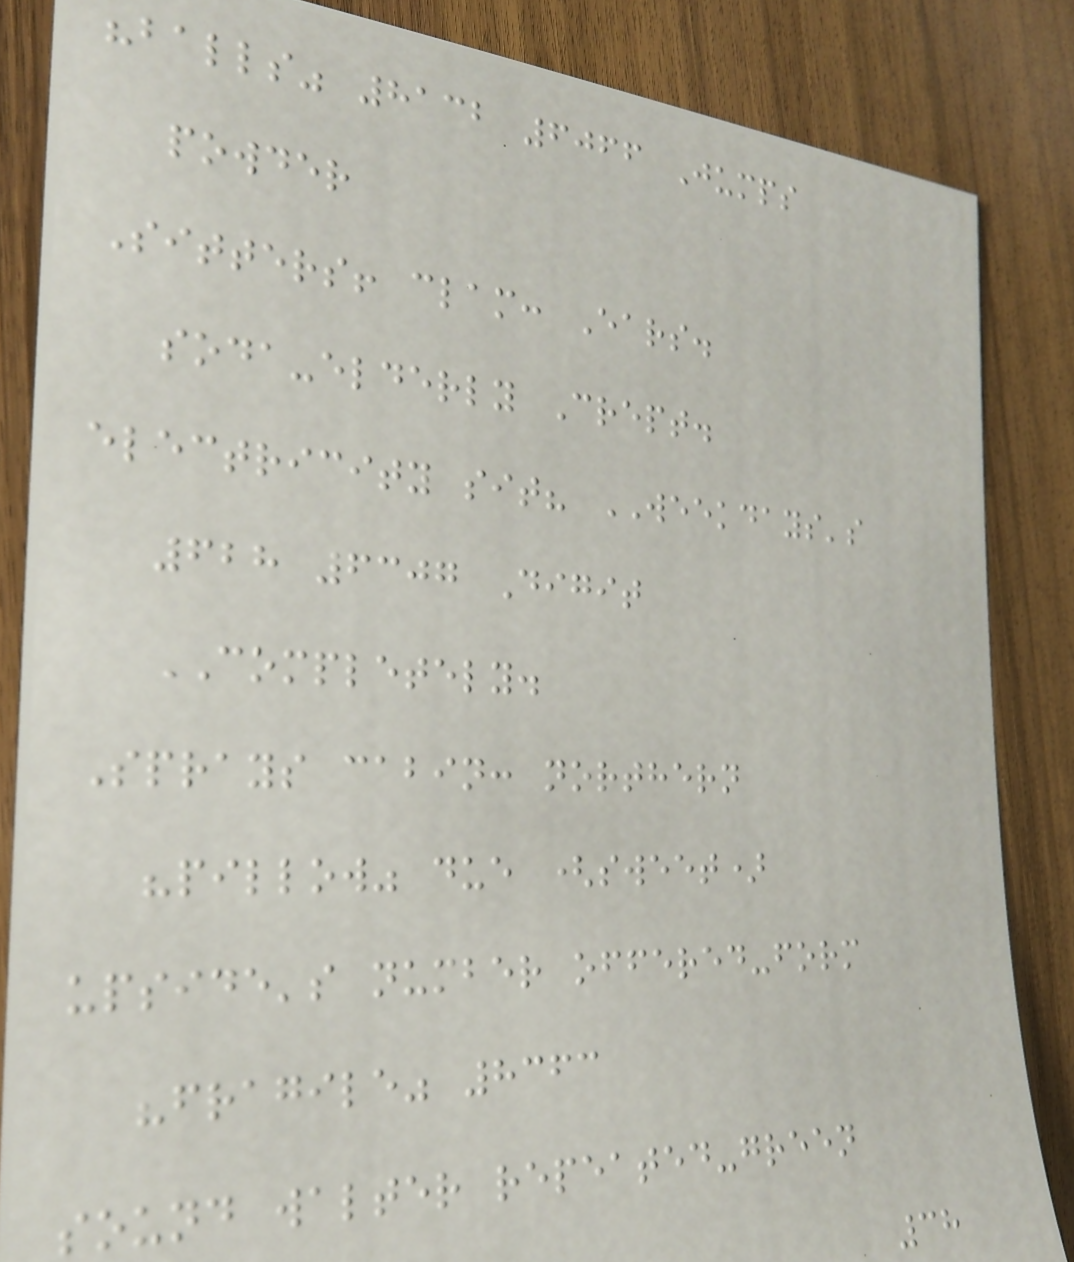"balls" 8132 6066 Jumps
powder
Sitters! clam: Ears.
soda-elderly Crept.
electricity sit? WEEKDAYS's
628 6307 Digit
COMPLETELY.
Sprays cabin: northern
"pillow" due (sweet)
upside's number offered-form
"fragile" 8363
sound walter repeated-green
38
